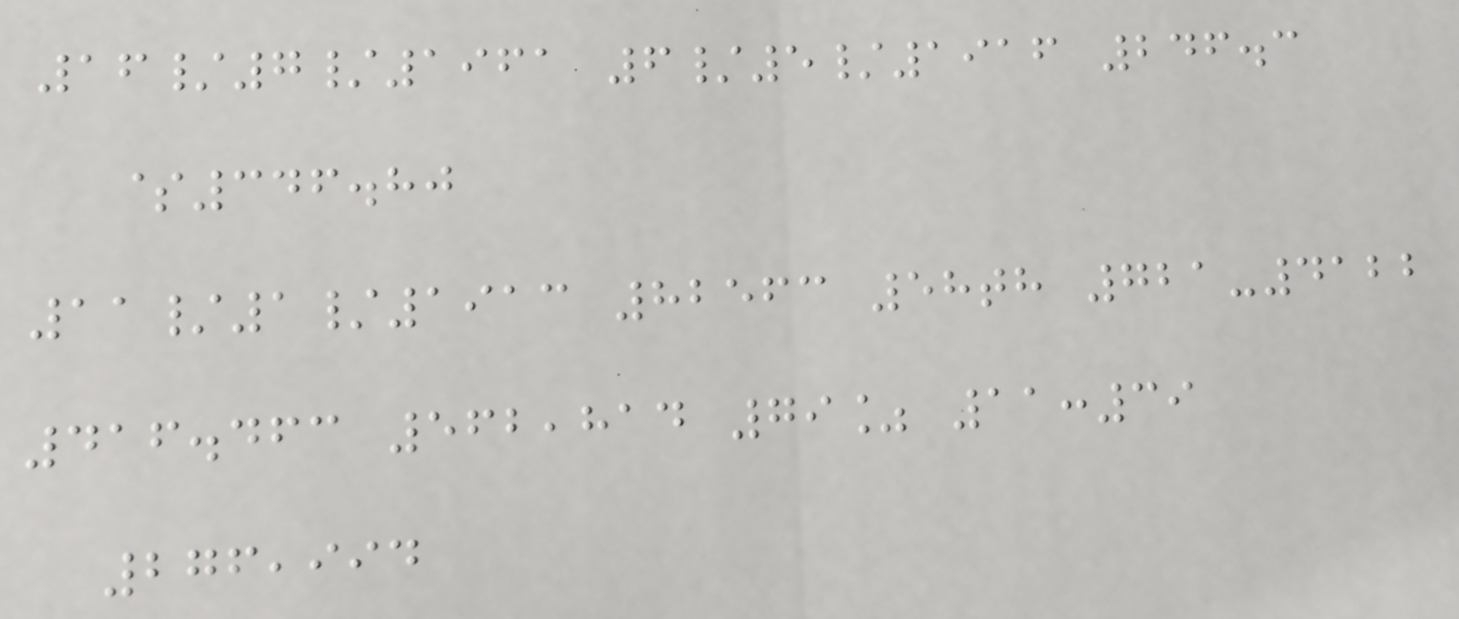16/7/1961 6/5/1916 246.3
$346.80
11/1/1913 82563 58th 721-4122
416.463 562,814 79% 11:39
276,994
